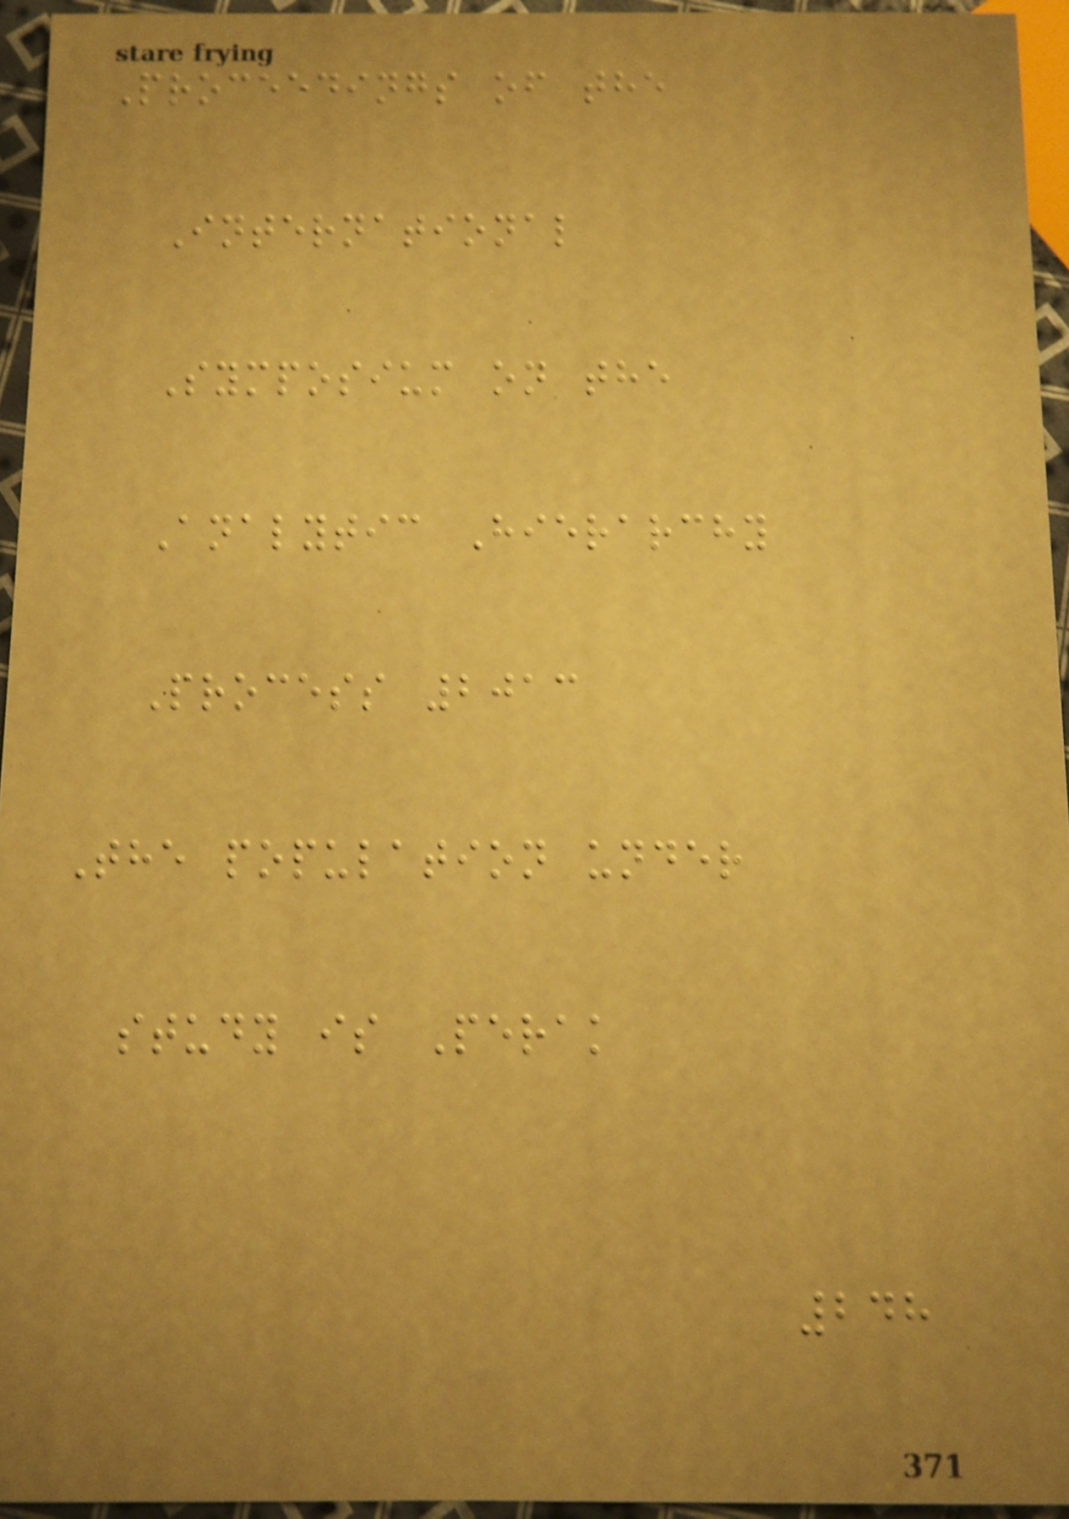Proceedings of the
International
Symposium on the
Analytic Hierarchy
Process 2013
The population under
study is Perak
248
